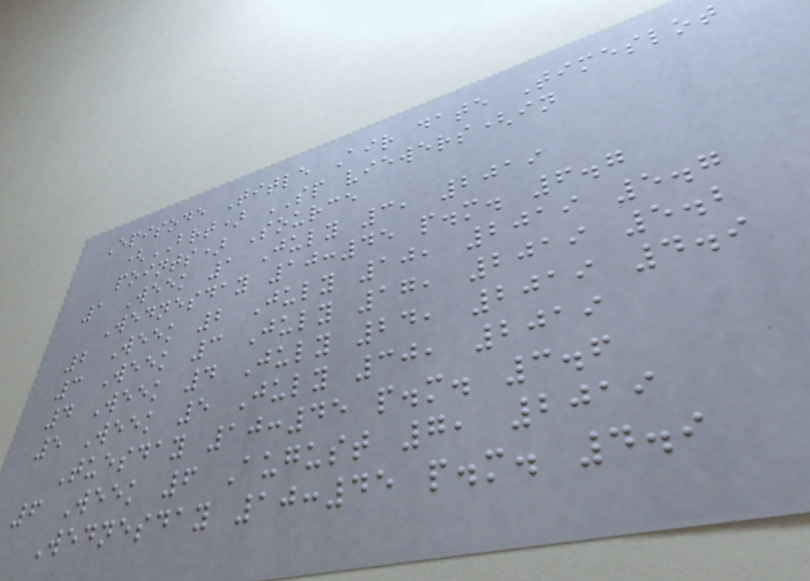Episode Title Air date Timeslot
(BRT) SP viewers(in
points) Source
1 Week 1 July 3, 2019
Wednesday 10:45 p.m. 6.7
2 Week 2 July 10, 2019 5.7
3 Week 3 July 17, 2019 5.2
4 Week 4 July 24, 2019 4.9
5 Week 5 July 30, 2019
Tuesday 10:45 p.m. 3.6
6 Week 6 August 7, 2019
Wednesday 10:45 p.m. 4.9
